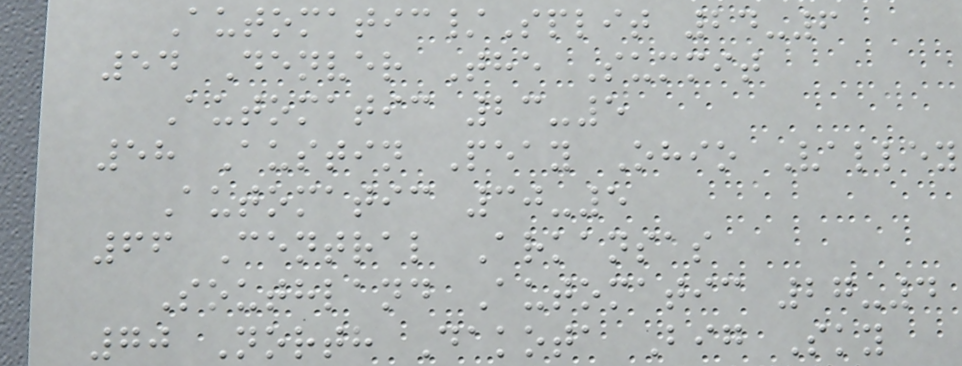Automatic/Split 24-6
54 Denver The Summit
Automatic 23-5
58 Austin Peay Ohio Valley
Automatic 30-5
66 Central Arkansas
Southland Automatic 27-4
70 North Dakota Big Sky
